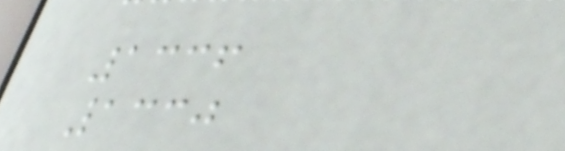1336
1330
